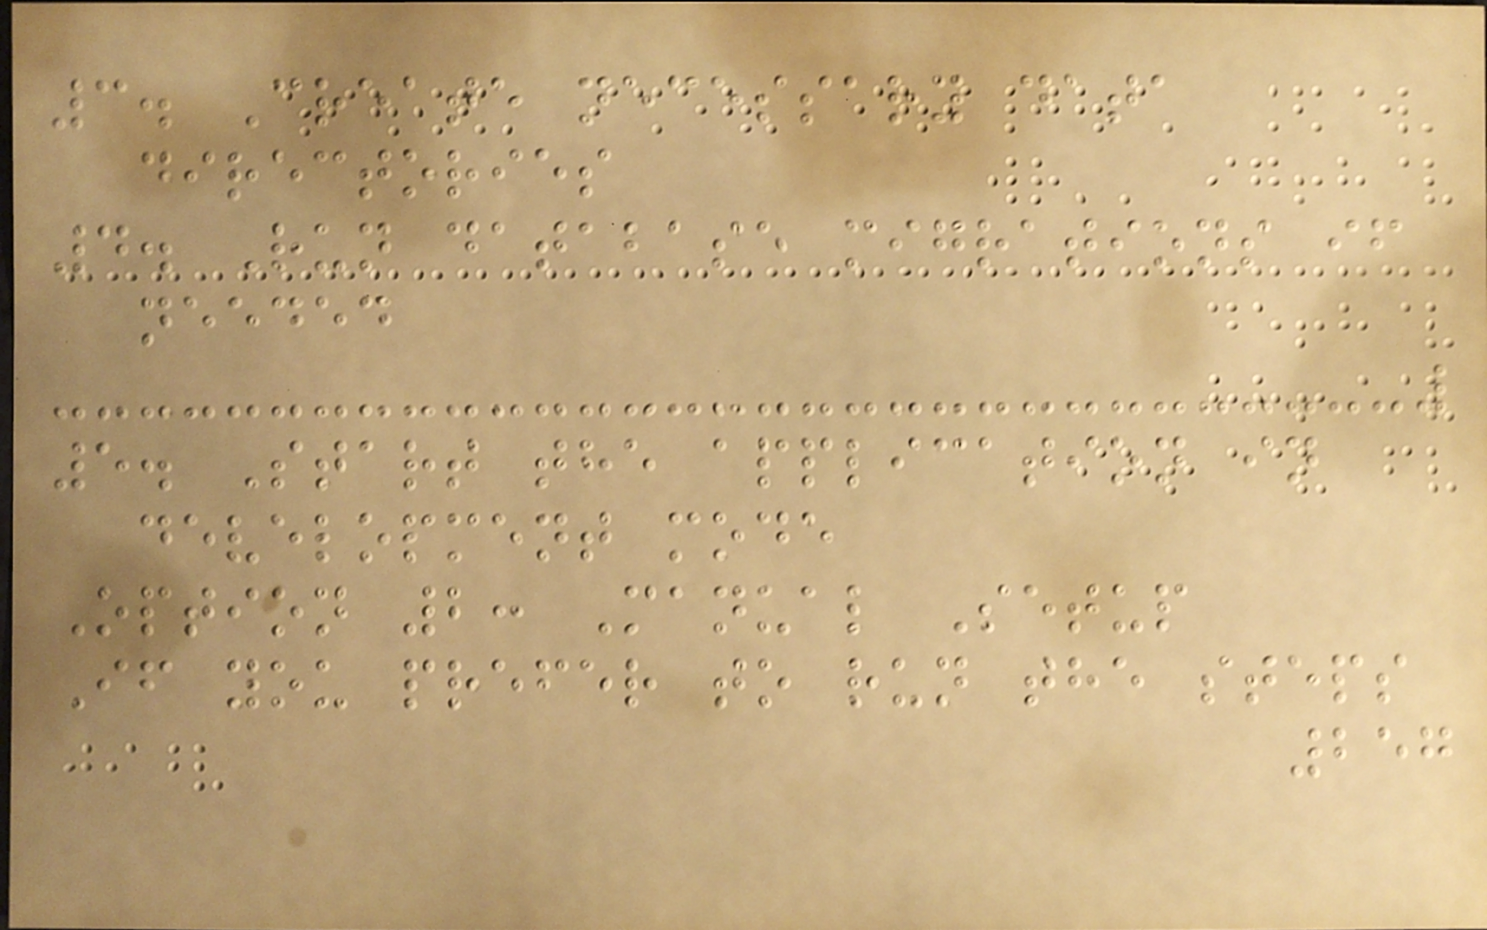3. Create necessary data
directories
4. Run database migrations if
needed
5. Start the application in
development mode
Option 2: Manual Setup
If you prefer to run the steps
257
